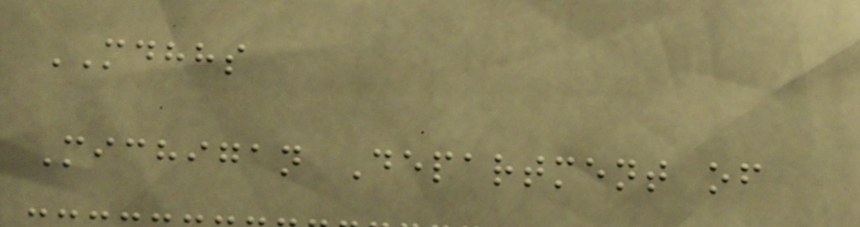MDHHS
Michigan Department of
